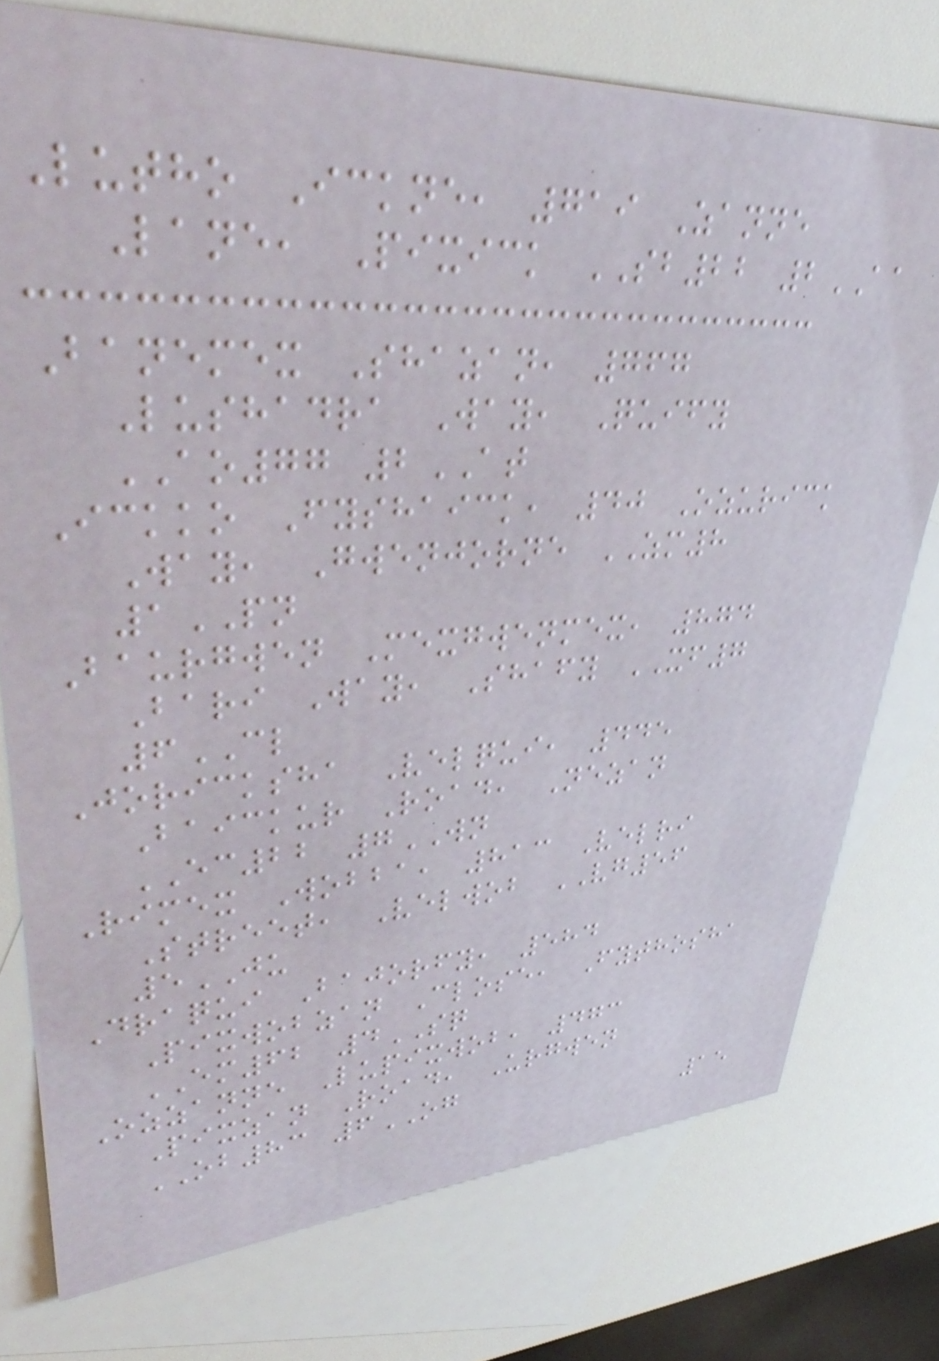Lutho Ickne, 719 Zanne
Lane, Pixick SB22 2AA
Banemex Shazan, 767
Lushadra Way, Quify
AO77 2AT
Ickko Fyshaick, 40 Ozurick
Way, Gwenjorne ZM8
1PN
Baurgwen Mexgwenmex, 874
Bari Way, Shafy XF7
6CL
Joricksha Velqui, 445
Baickur Road, Nezan
EC22 7WN
Rimex Wobba, 813 Velri
Street, Velwob VG56
5JU
Draqui Bajorfy, 584
Pixwobzan Close, Fythosha
EM62 4SQ
Ozzanne Lupixwob, 473
Pixzan Road, Urgwen
OB83 6OG
15
